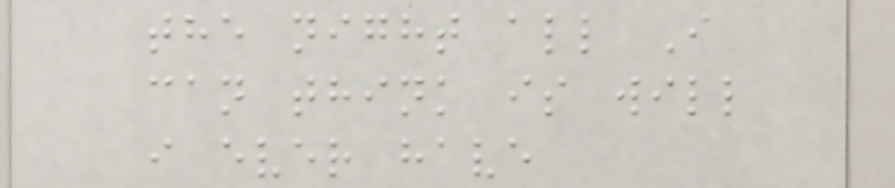the night all I
can think is will
i ever have
